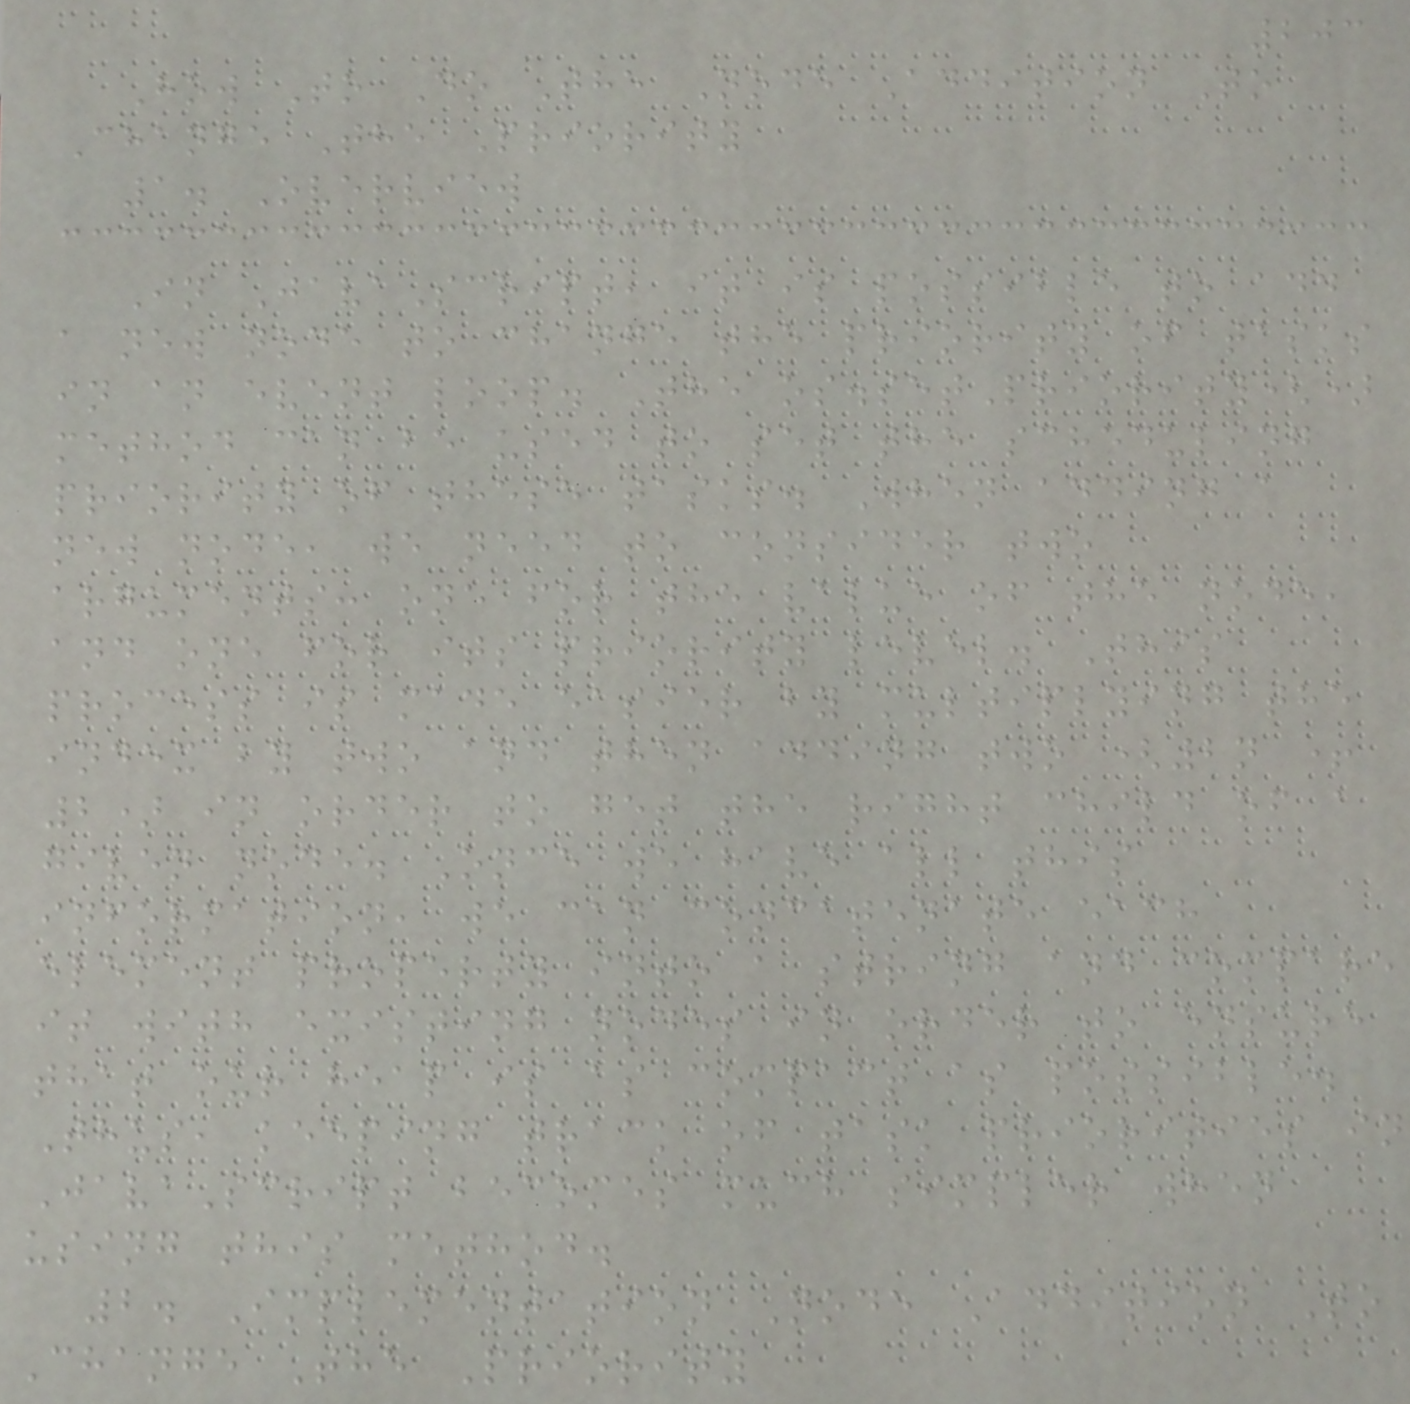203
How To Do The Node Addition To
Change The Priority
1. Overview
In JavaScript, it is possible to add
a new node to change the priority of tasks
in an event loop. The os.setPriority()
method can be used to set the scheduling
priority of these tasks. When adding a
new node, we need to consider two
arguments: one for the value of the node,
and one for its priority level. This
process is made easier by multiplying the
index by two and then adding two (2n +
2) in order to get the right child of a
given node. Once we have all this
information, we can concatenate each
element property into a string and compare
it with existing nodes in order to ensure
that our heap is as compact as possible.
Thus, keeping track of task priorities in
JavaScript becomes much simpler when
using this method.
2. Implementation Node Addition To
Change The Priority
